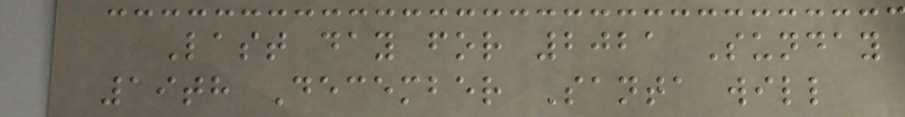Last day for 2021 Sunday
19th December Santa will
